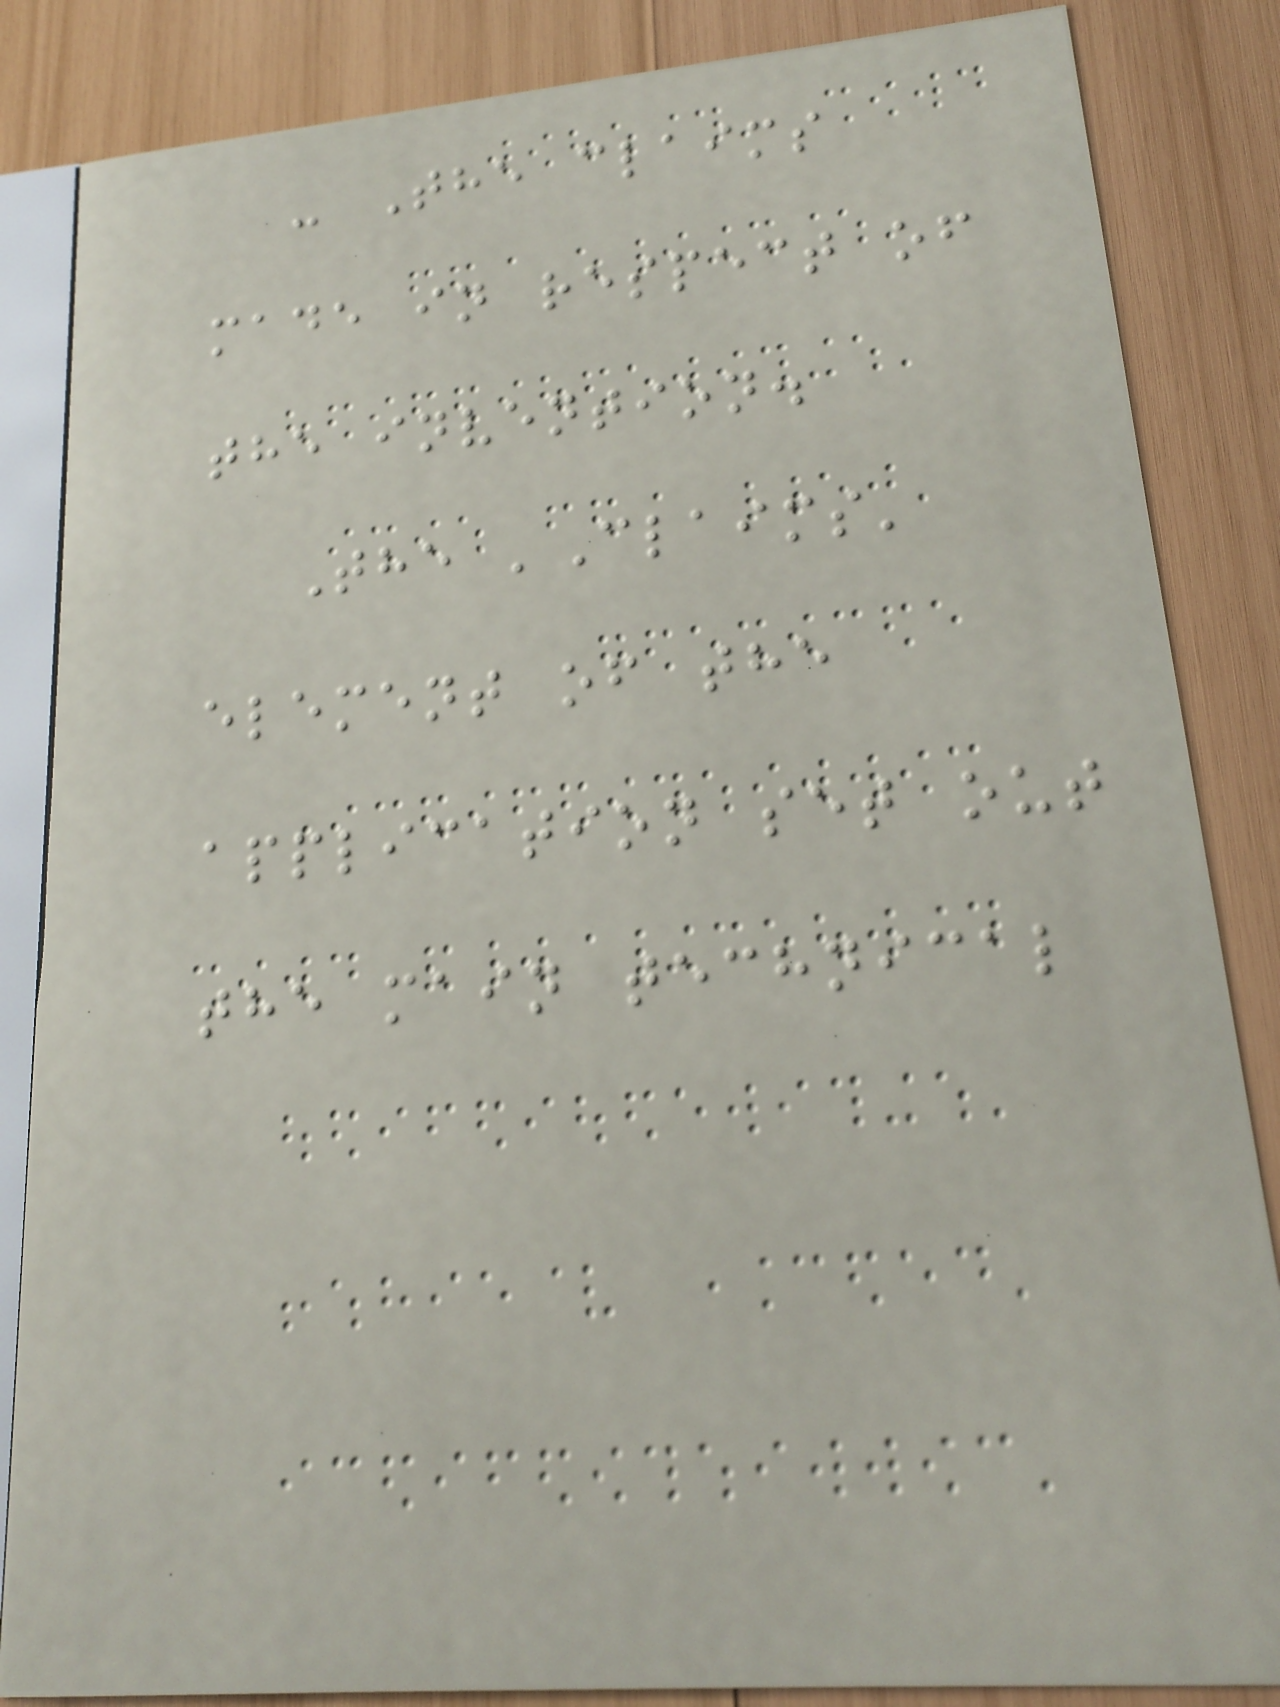- The claims
made in respect of
the invention.
The 'Claims'
element of the
application set out
the main technical
